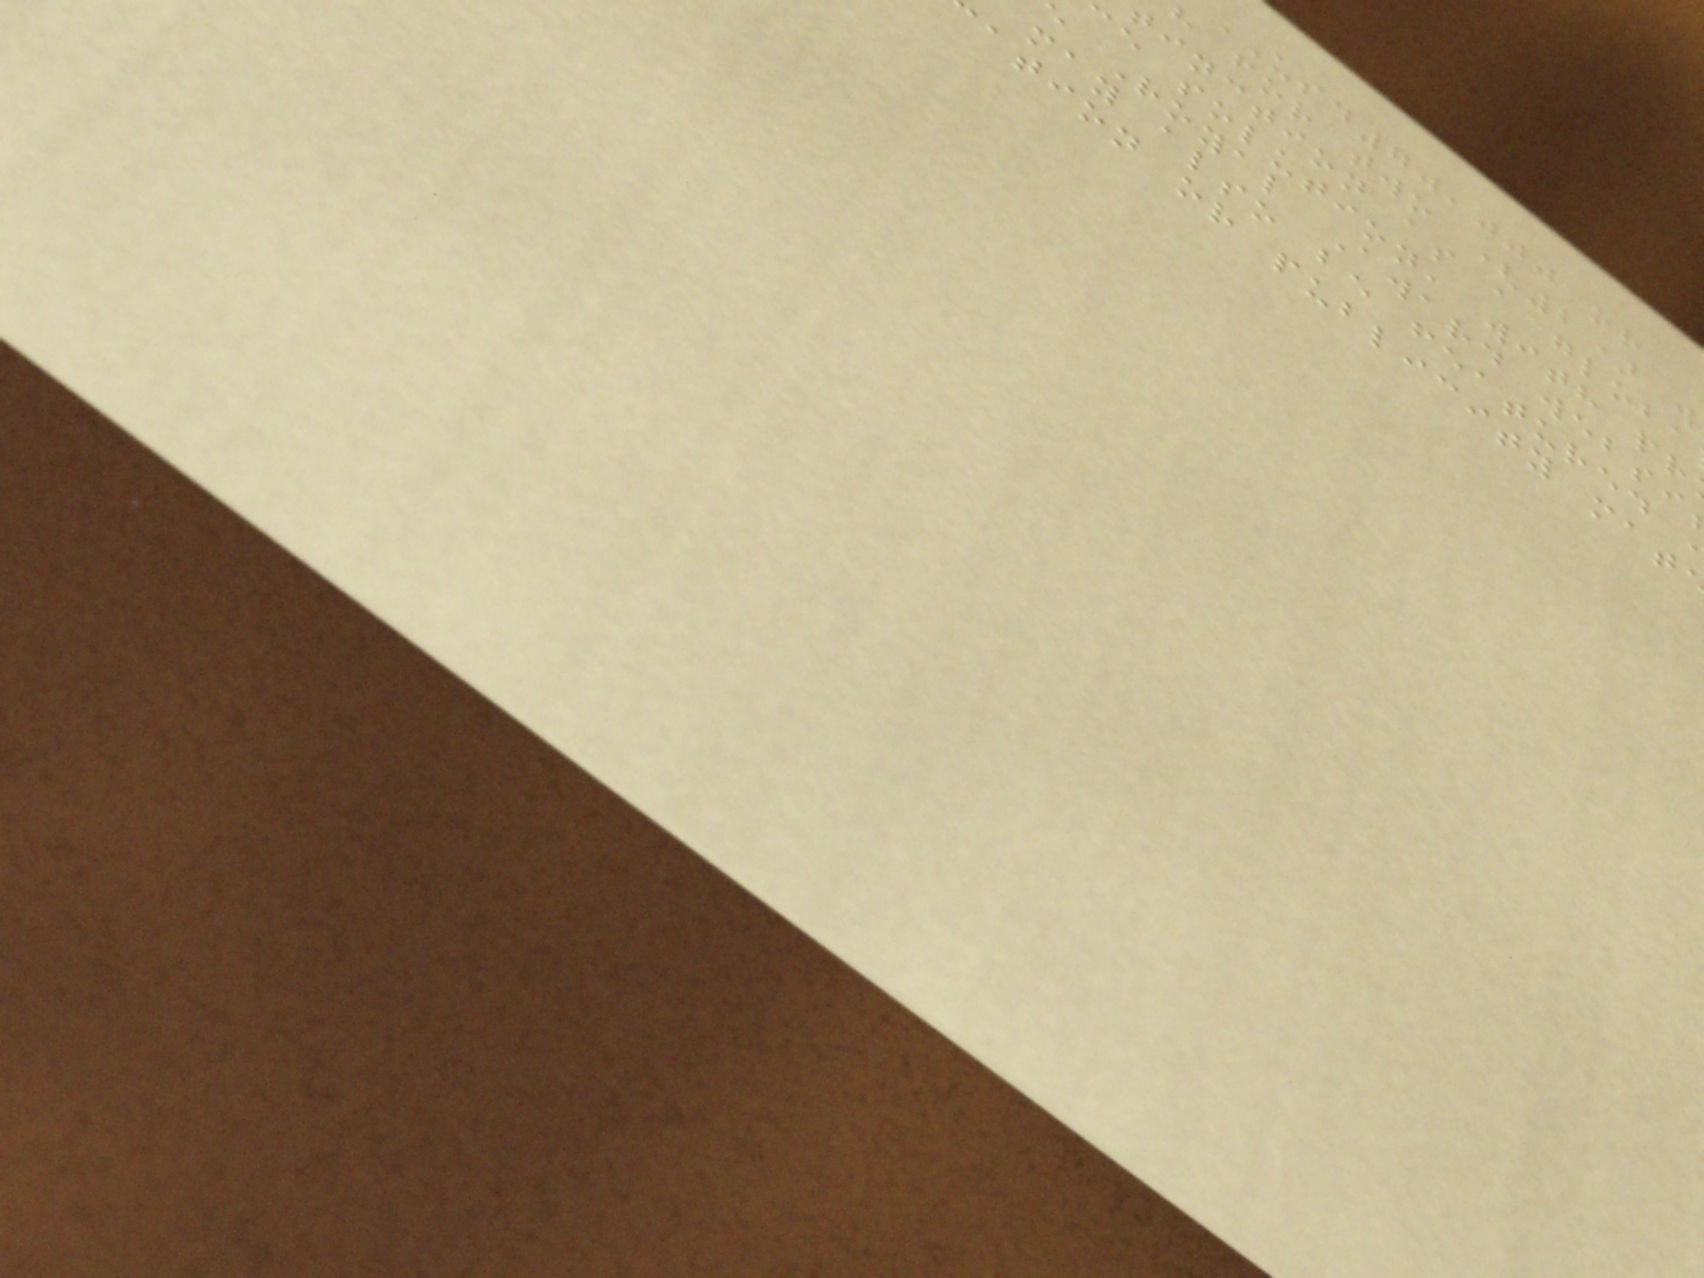USD70,000 or
h for two (2) w
tinction as a globa
ce solution, with pr
Royal Award websi
may also be featured
ation or publicity mat
